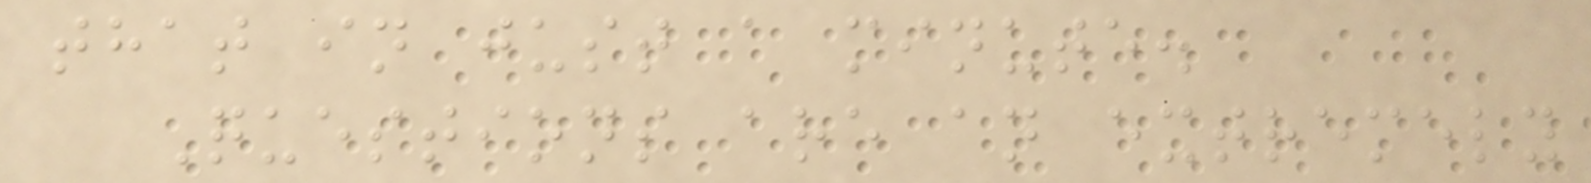that in just a minute.
Questions are an extremely
